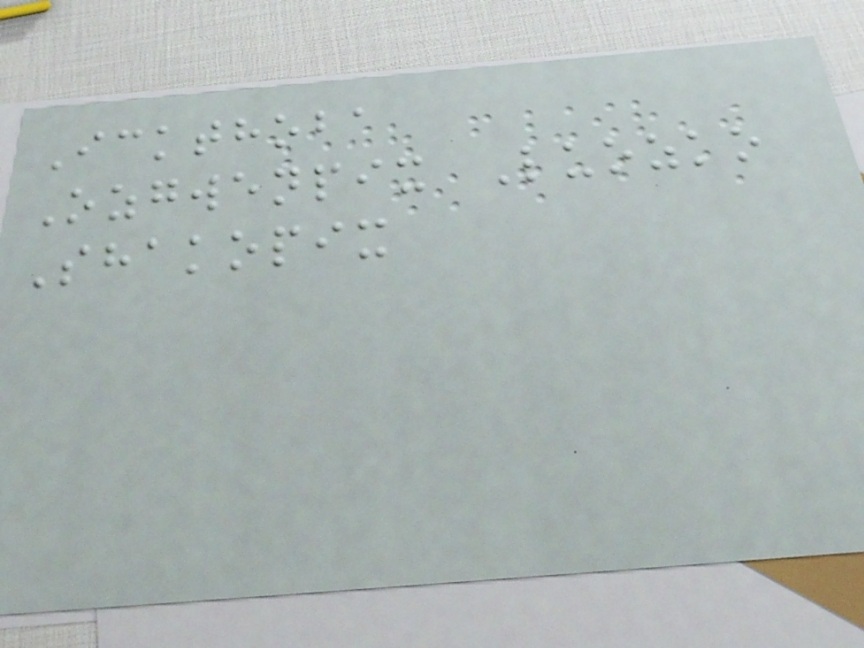Ickthoba
Ozgwenpix Luozko
Shakopix
